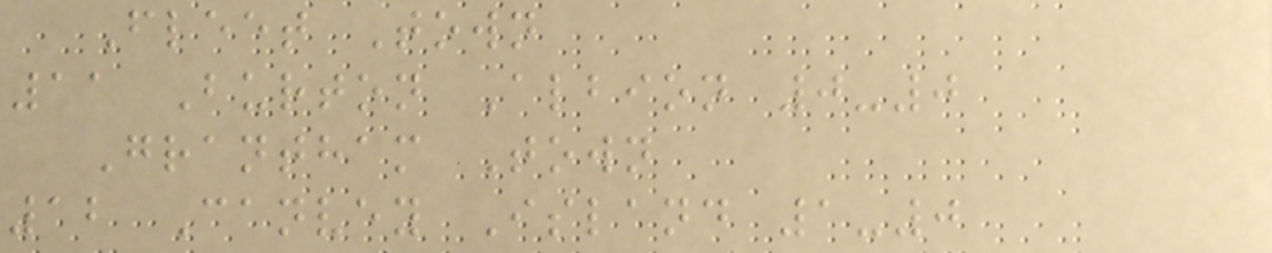Fleet Town
11 Burton Albion 0-0
Grantham Town
12 Canvey Island 1-0
